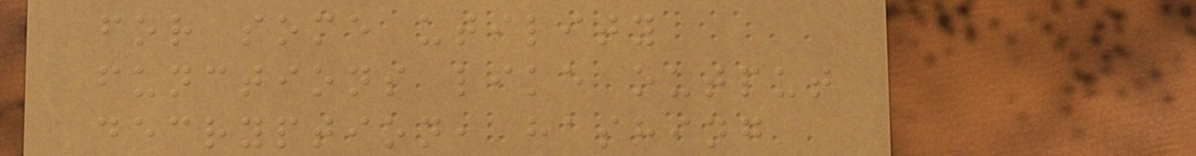for some utility
functions like output
decryption, hashing
